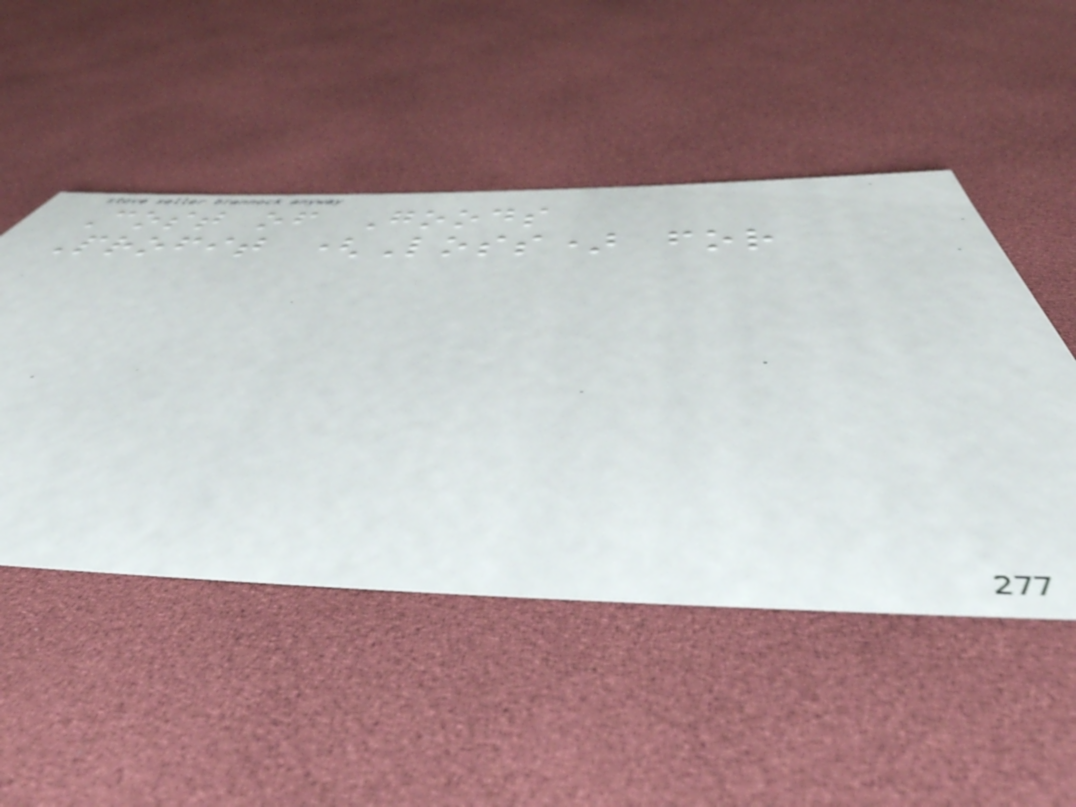Cost of Goods
Profit (Loss) for
